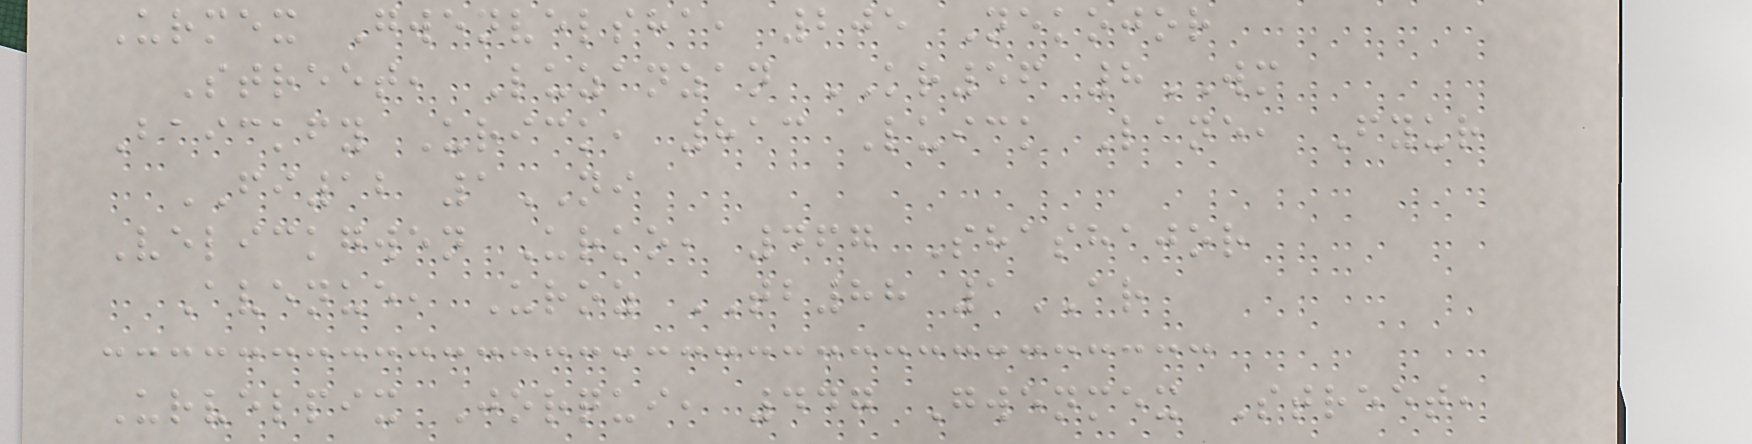Urmex Gwenvelsha, 205 Nekojor
Street, Luzanzan KR56 8WM
Baickfy Urick, 813 Luick Lane, Fyur
FI12 1NI
Velickgwen Urko, 467 Shashajor
Avenue, Uroz TB88 1AR
Urvelpix Jorqui, 447 Gwenmex Street,
